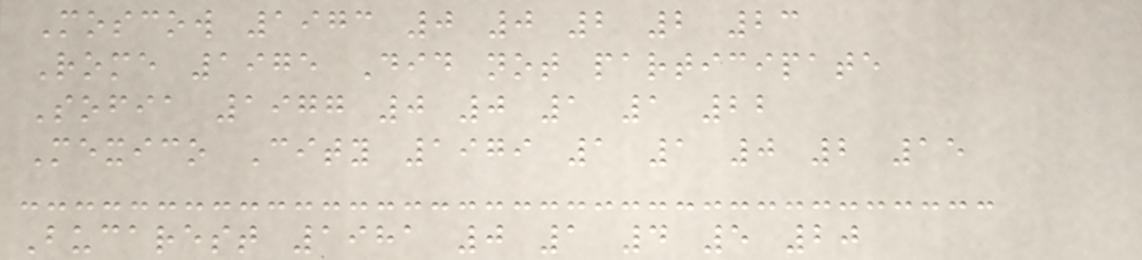Moscow 1973 0 0 2 2 23
Rome 1975 Did not participate
Sofia 1977 0 0 1 1 22
Mexico City 1979 1 1 0 2 15
Bucarest 1981 0 1 4 5 20
